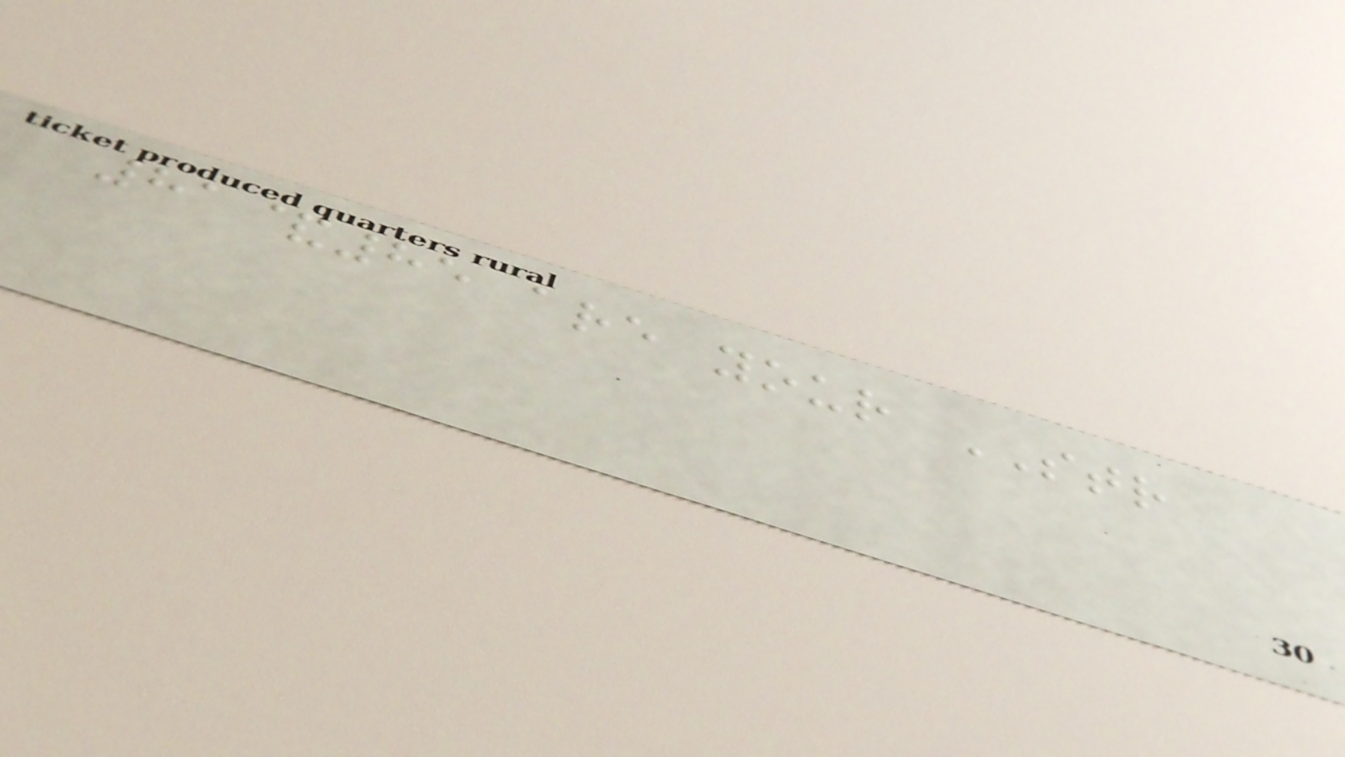81&85 are your STR
